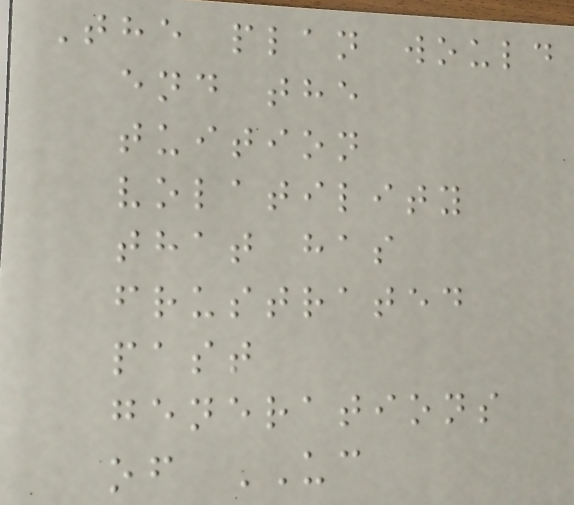The plan would
end the
tuition
volatility
that has
frustrated
past
generations
of UC
